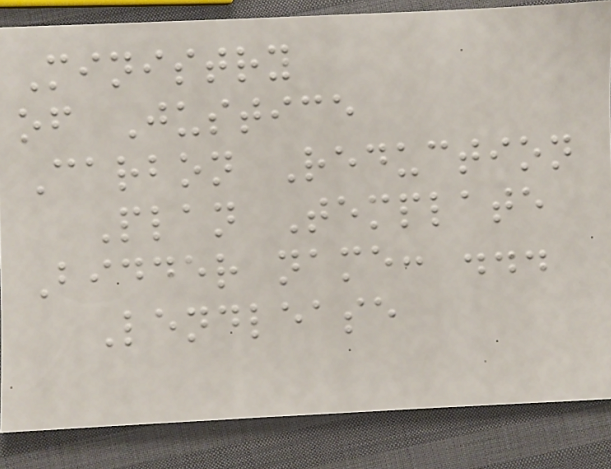Ministry
of Justice
Carbon Reduction
Plan Template
Bidder name: ...
Lendlease
